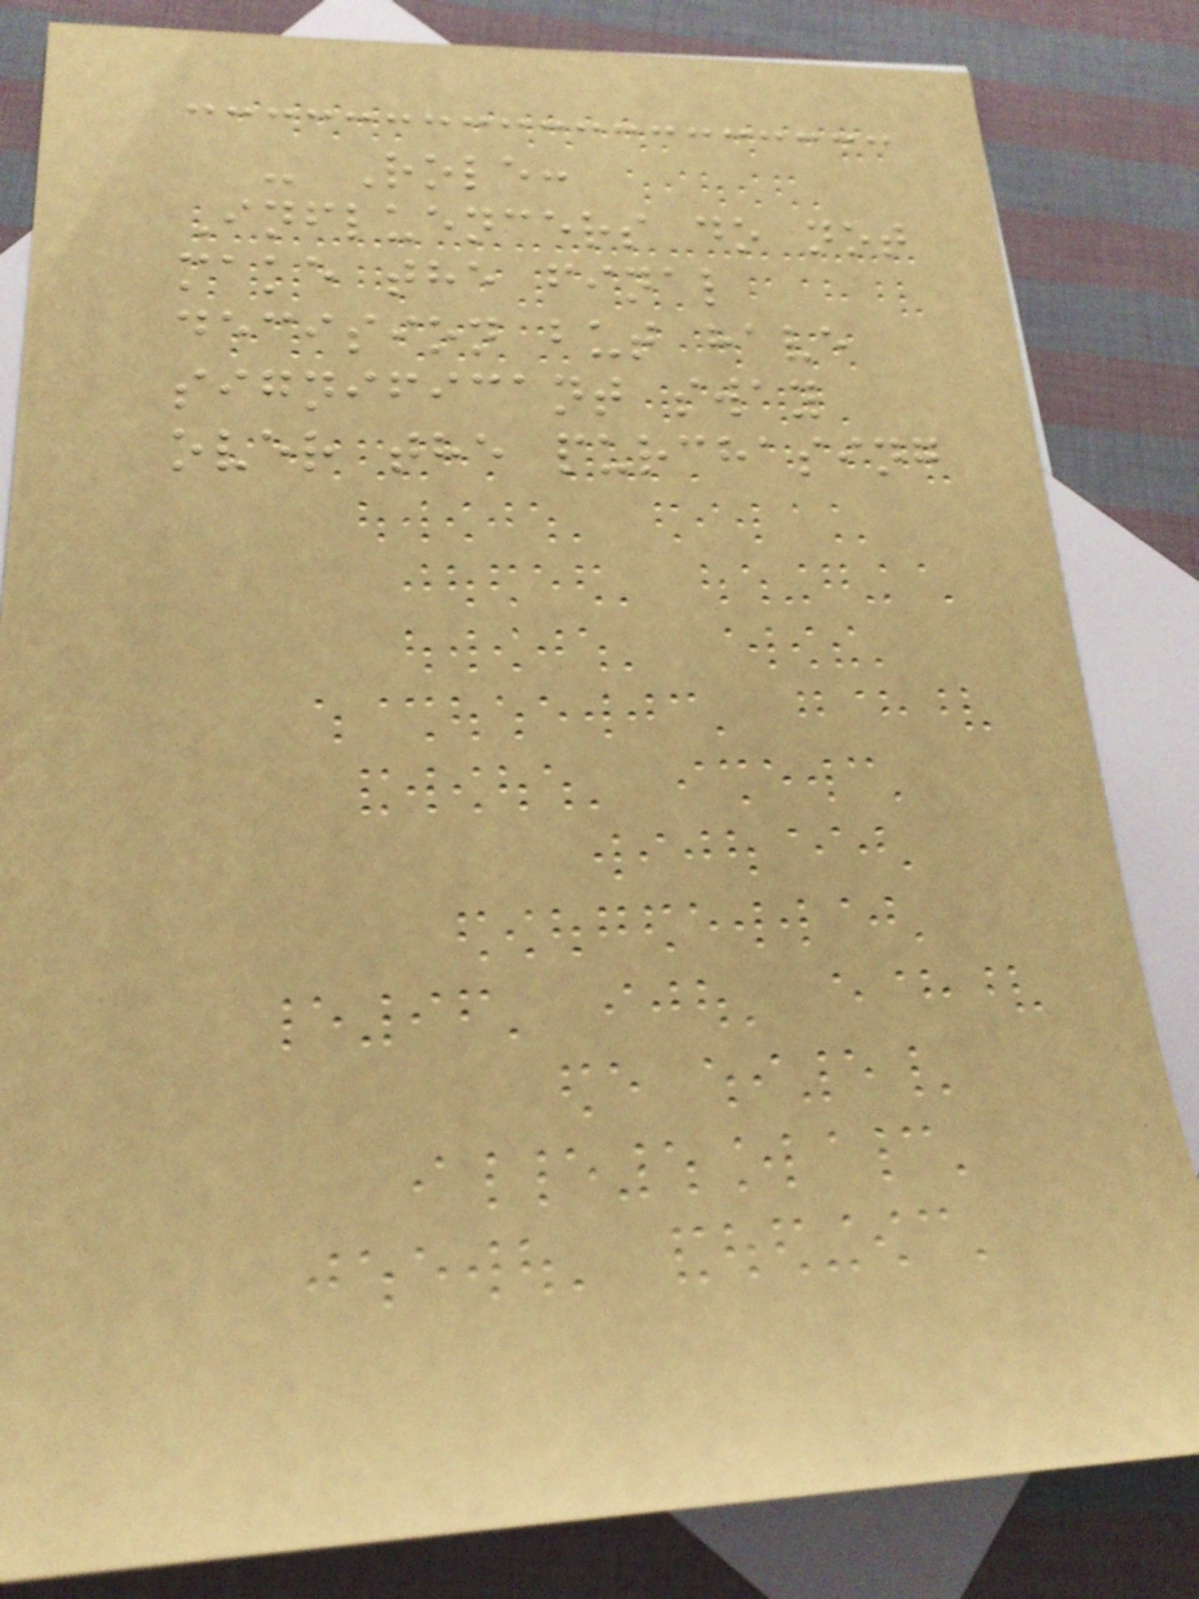- Role:
Influencers do not
make the final
decision but have
significant sway
over the purchasing
